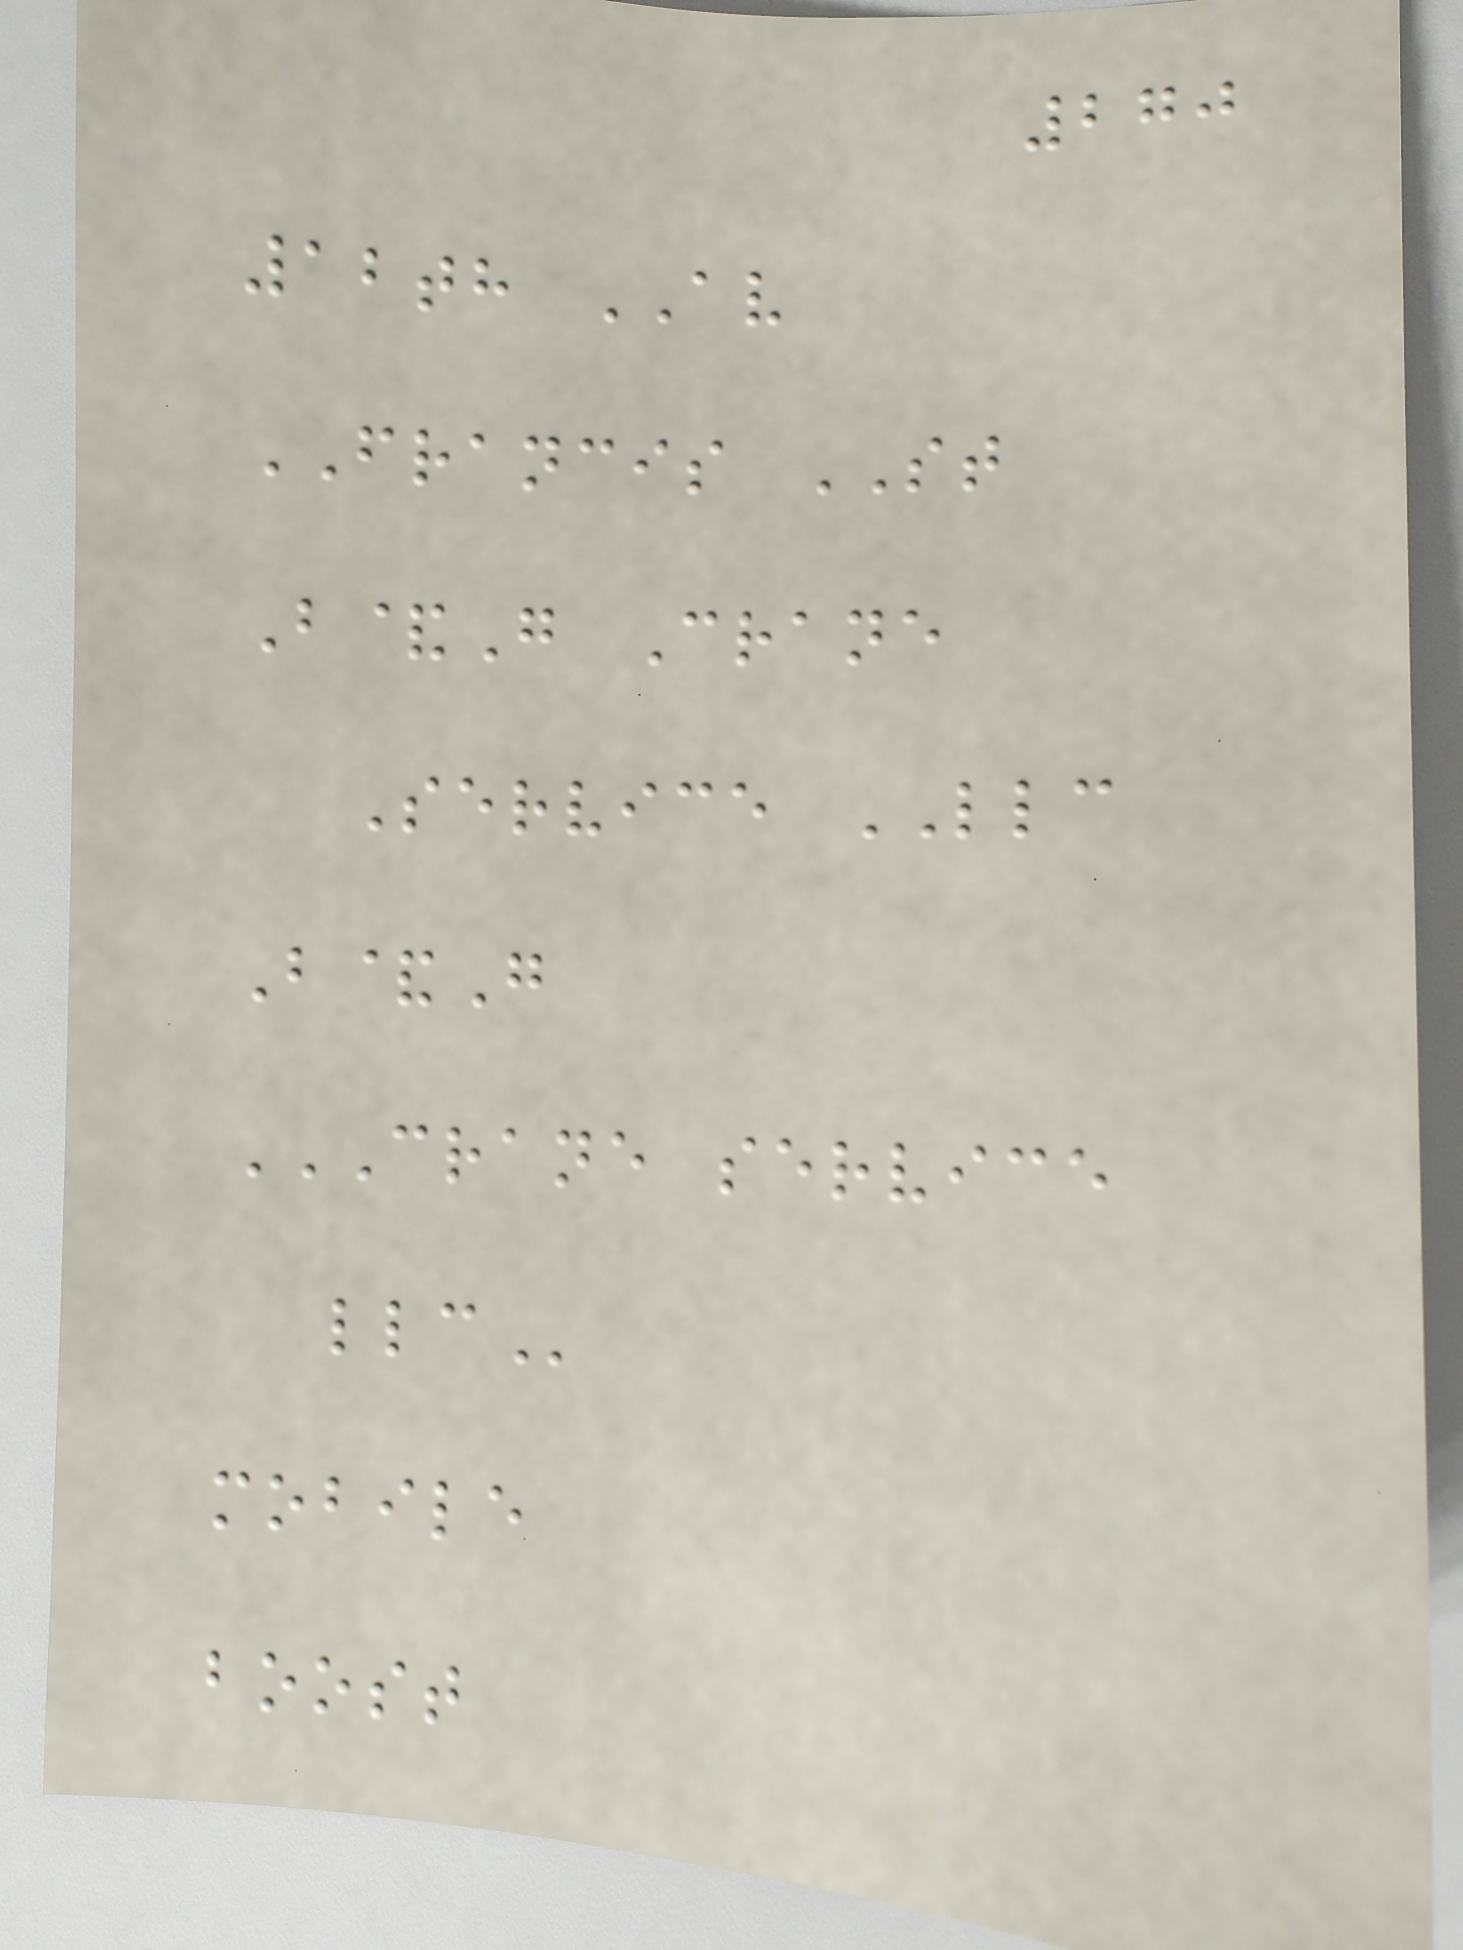270
12th AV
FRANCIS ST
B&G Crane
Service LLC
B&G
CRANE SERVICE
LLC
mobile
boost
